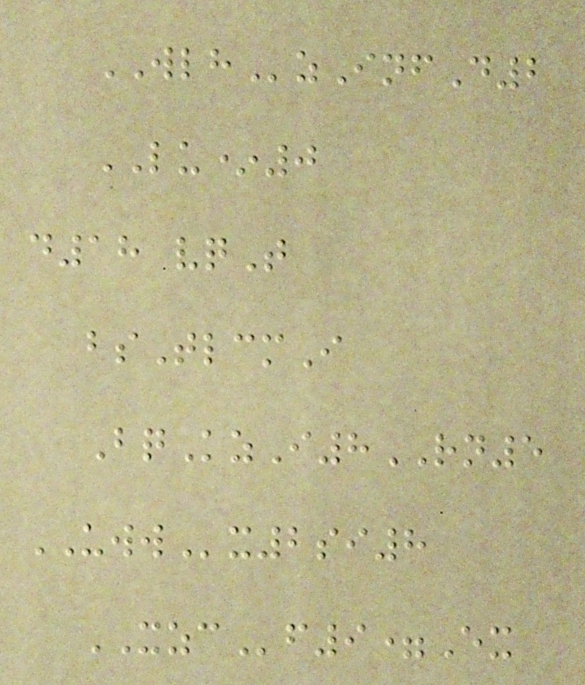WLHzInfD2
LU*0
d18 vqT
bsTlcmI
BqKzI8RN5
UWWx2si8
XZCf9=Ex
